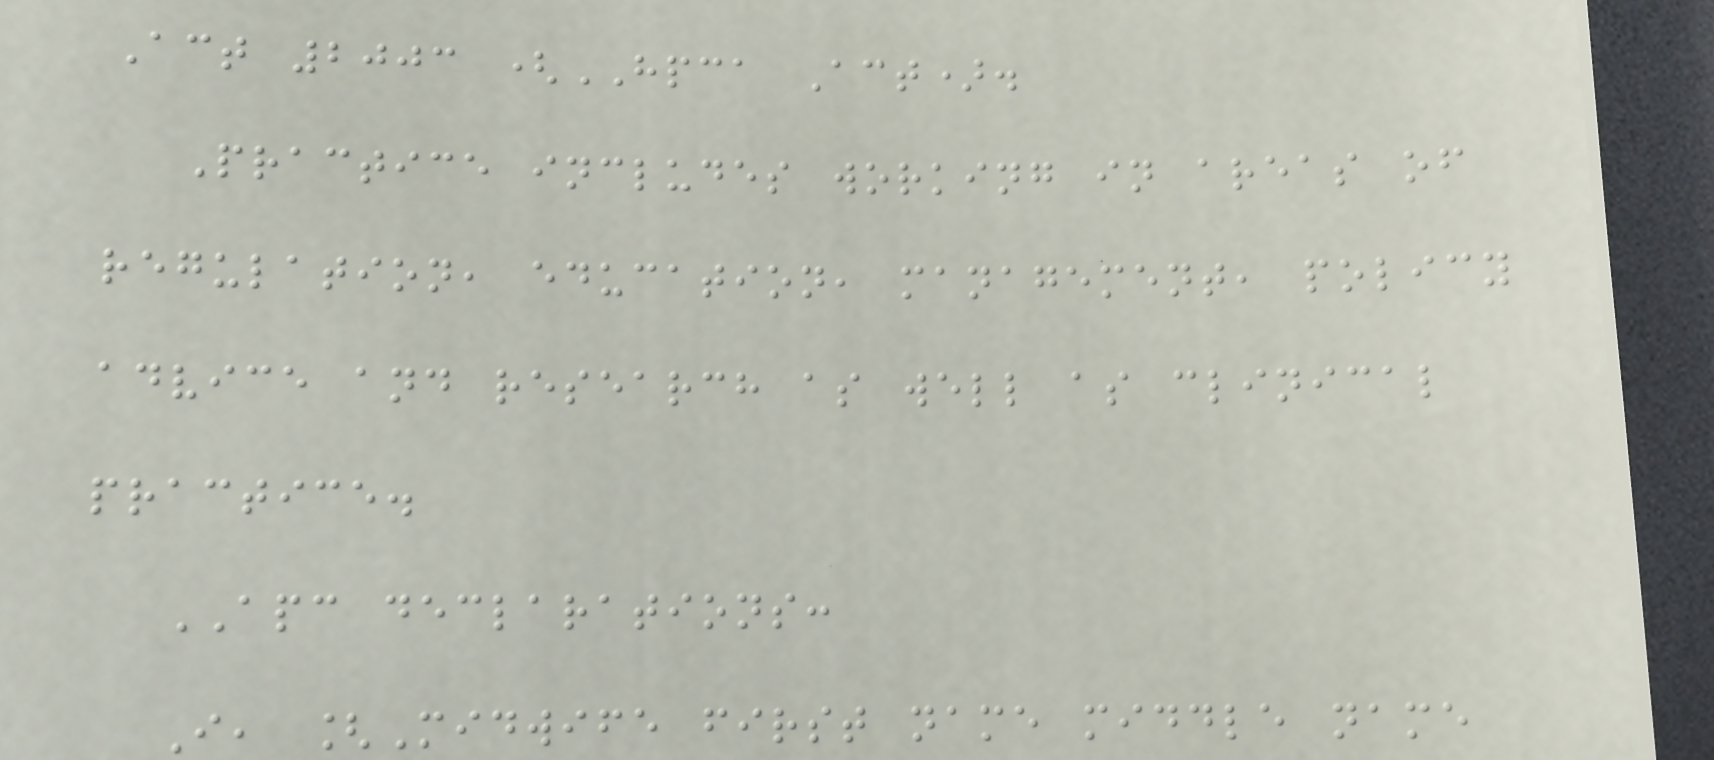Act 2003 (HPCA Act).
Practice includes working in areas of
regulation, education, management, policy
advice and research as well as clinical
practice.
APC declarations:
I, [Midwife first name middle name
